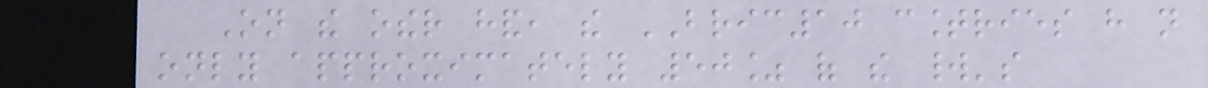On the other hand, the BRIC10 countries have not
only approximately 50% of the world's
